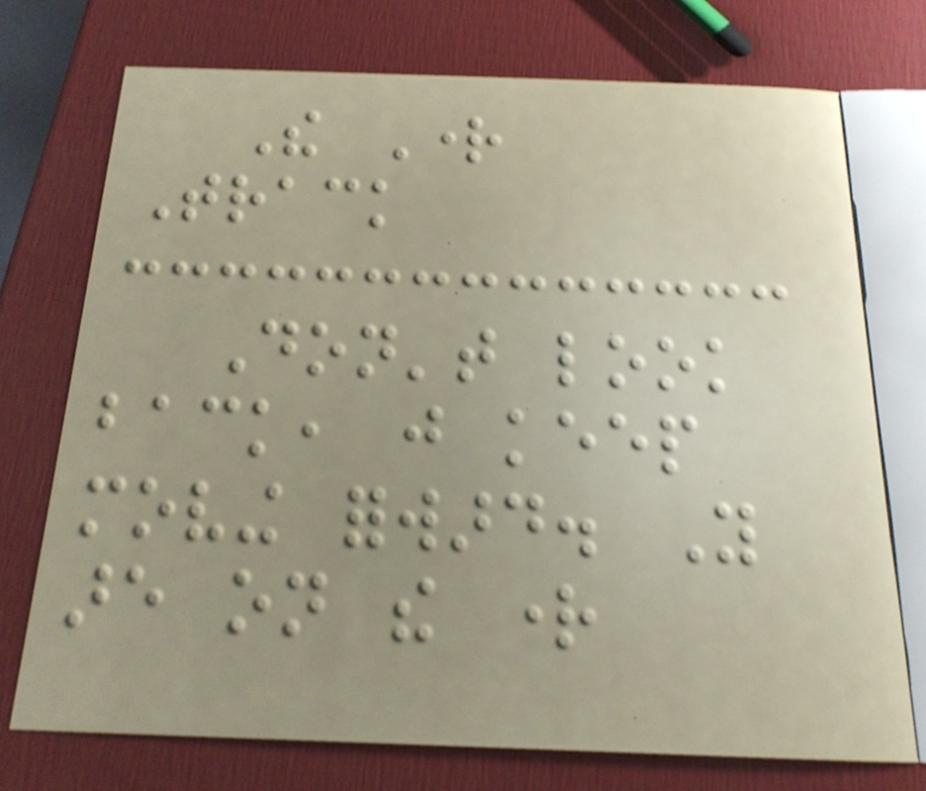The Right
Track
Don't look
back, just keep
moving forward. You
are on the right
